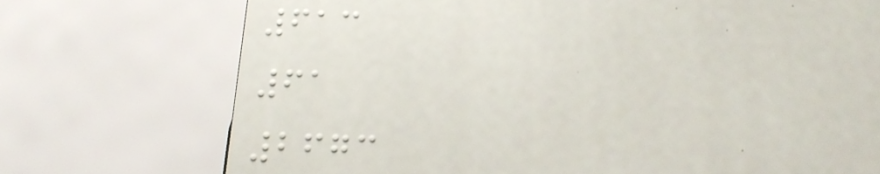613
61
2673
